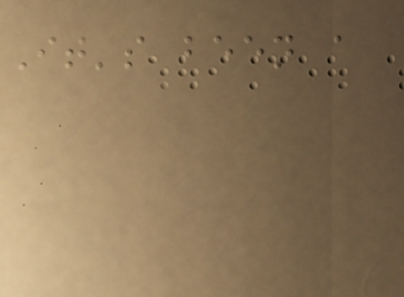It's been a
